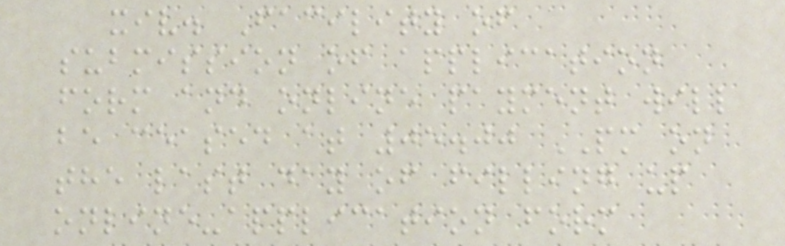xiv. Facility of
submission of application
form and online payment will
be ceased at 05.00 PM on
the last day of filling up
online-application form
